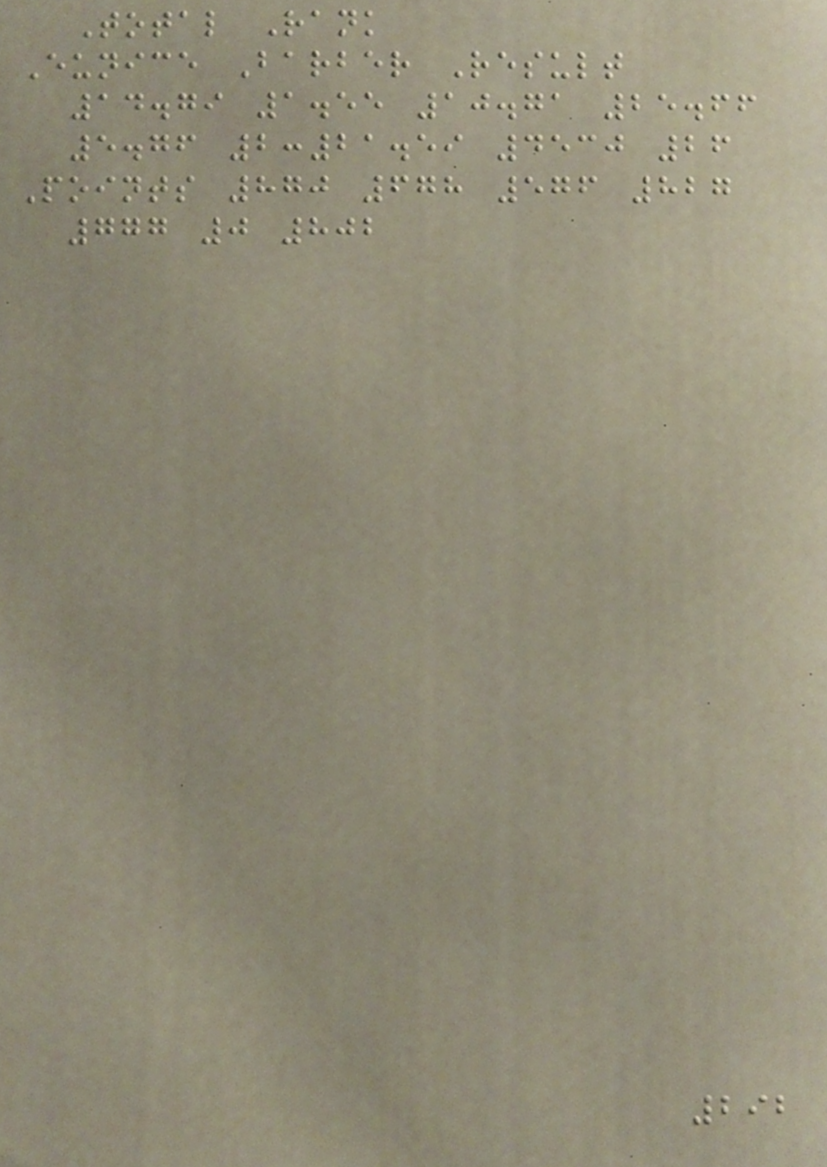Total Rank
Eunice Barber Result
14.79 1.55 10.71 25.66
5.76 2:21.59 4530 26
Points 870 678 576 827
777 0 802
292
